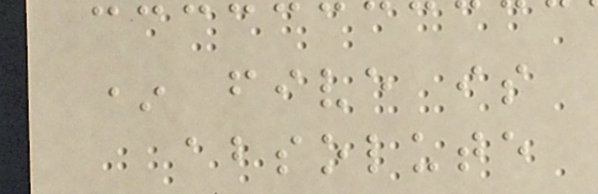* five is
absolute
